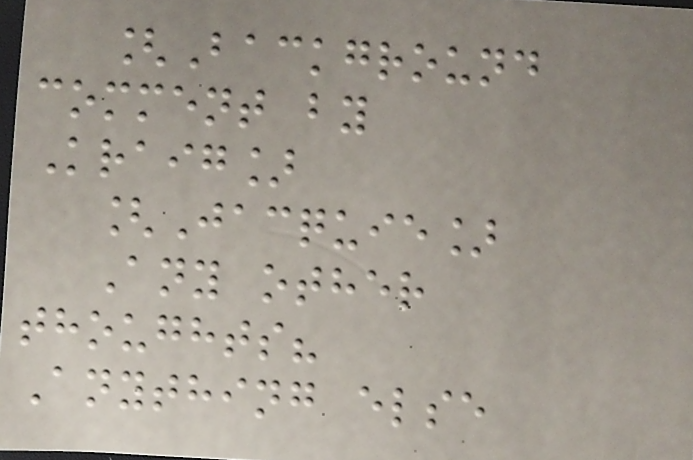[Background
comment by
Kraig]
[Jacquie]
Any other
thoughts?
Anything else
